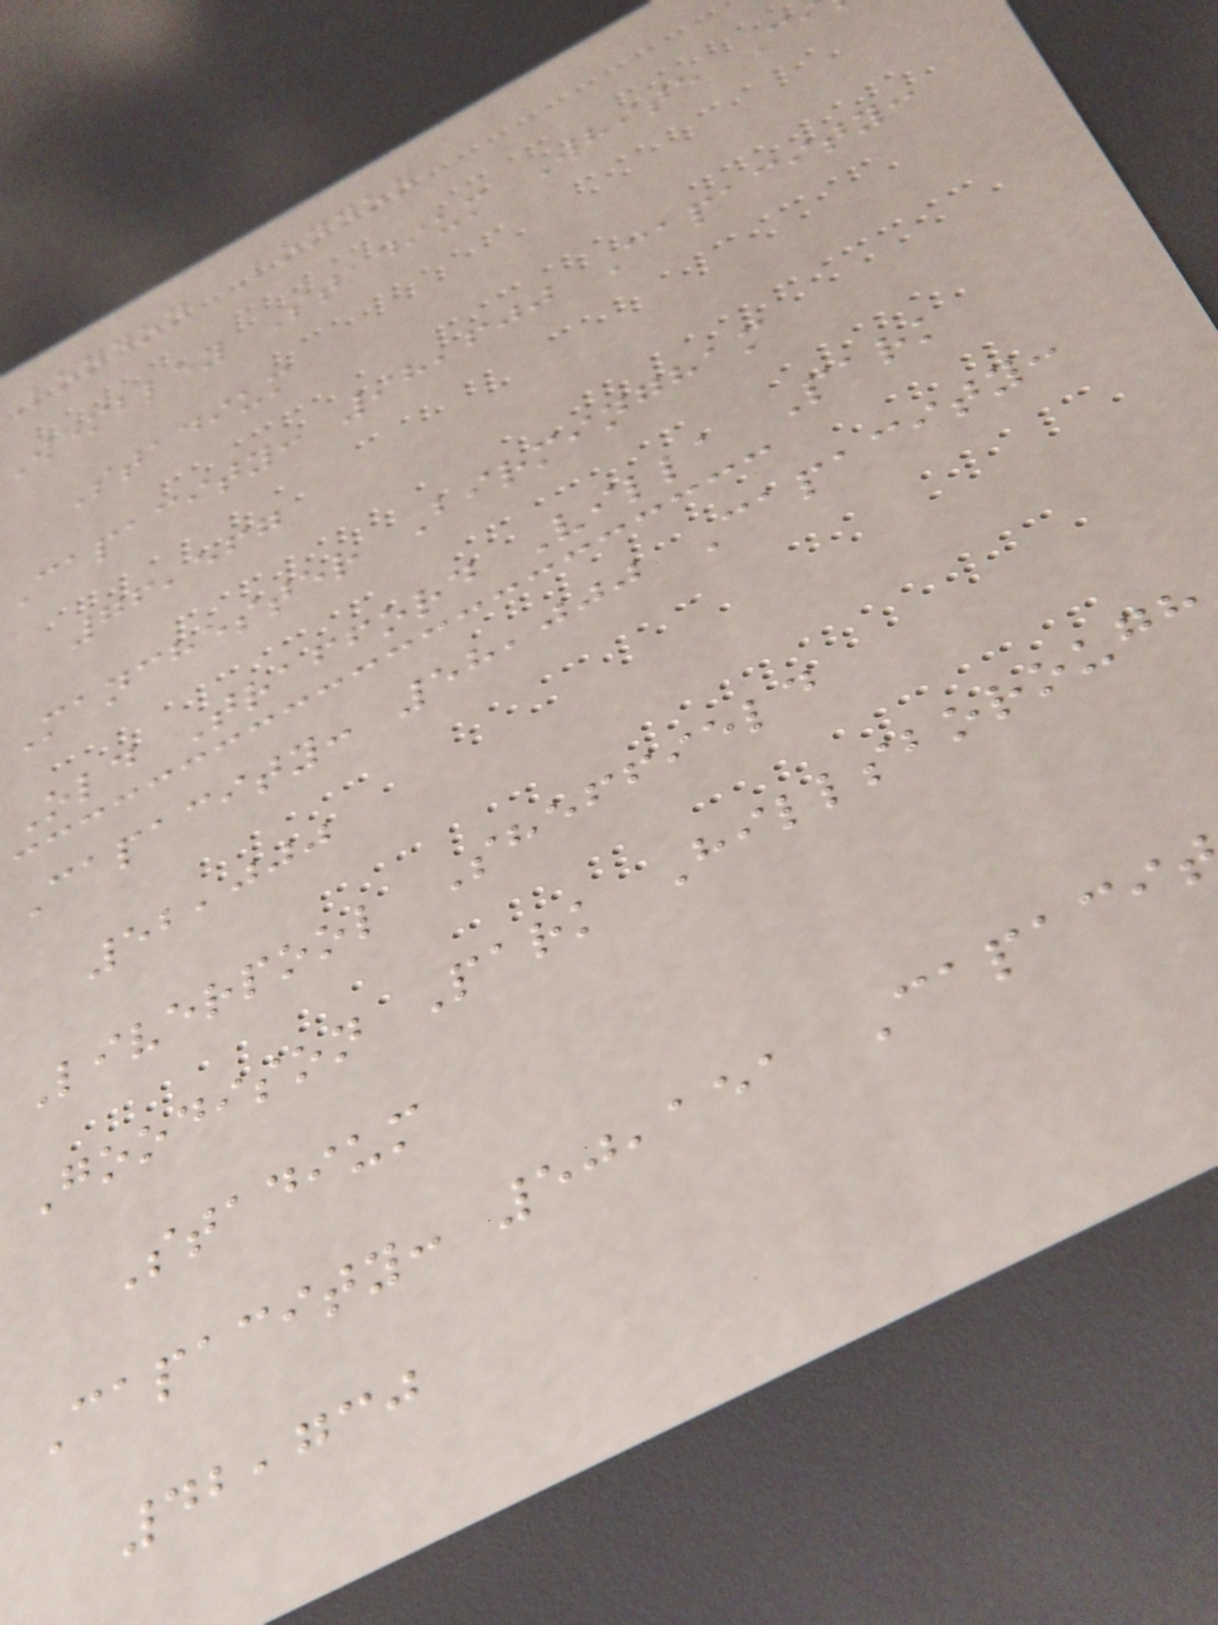london London
Wembley Stadium White C
Stadium
Capacity: 98,600 Capacity:
76,567
Manchester Birmingham
Old Trafford Villa Park
Capacity: 58,000 Capacity:
52,000
Liverpool Sheffield
Goodison Park Hillsborough
Stadium
Capacity: 50,151 Capaci
42,730
